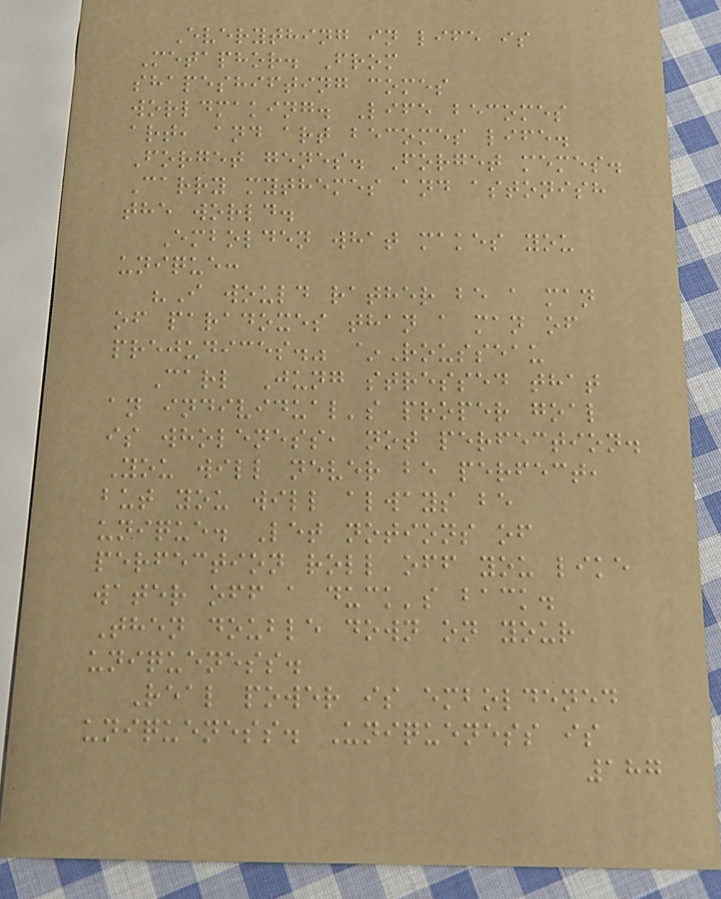Everything in life is
Metaphor. From
shapeshifting comes
worldmaking. Life becomes
art, and art becomes life.
Forget genes. Forget memes.
Carry mythemes and astonish
the world.
Embolden what makes you
unique:
"I would rather be a man
of paradoxes than a man of
prejudices." ~Rousseau
Carl Jung stressed that
an individual's proper goal
is wholeness, not perfection.
You will never be perfect,
but you will always be
unique. Let notions of
perfection roll off you like
water off a duck's back.
Then double down on your
uniqueness.
Real power is emboldened
uniqueness. Uniqueness is
187
